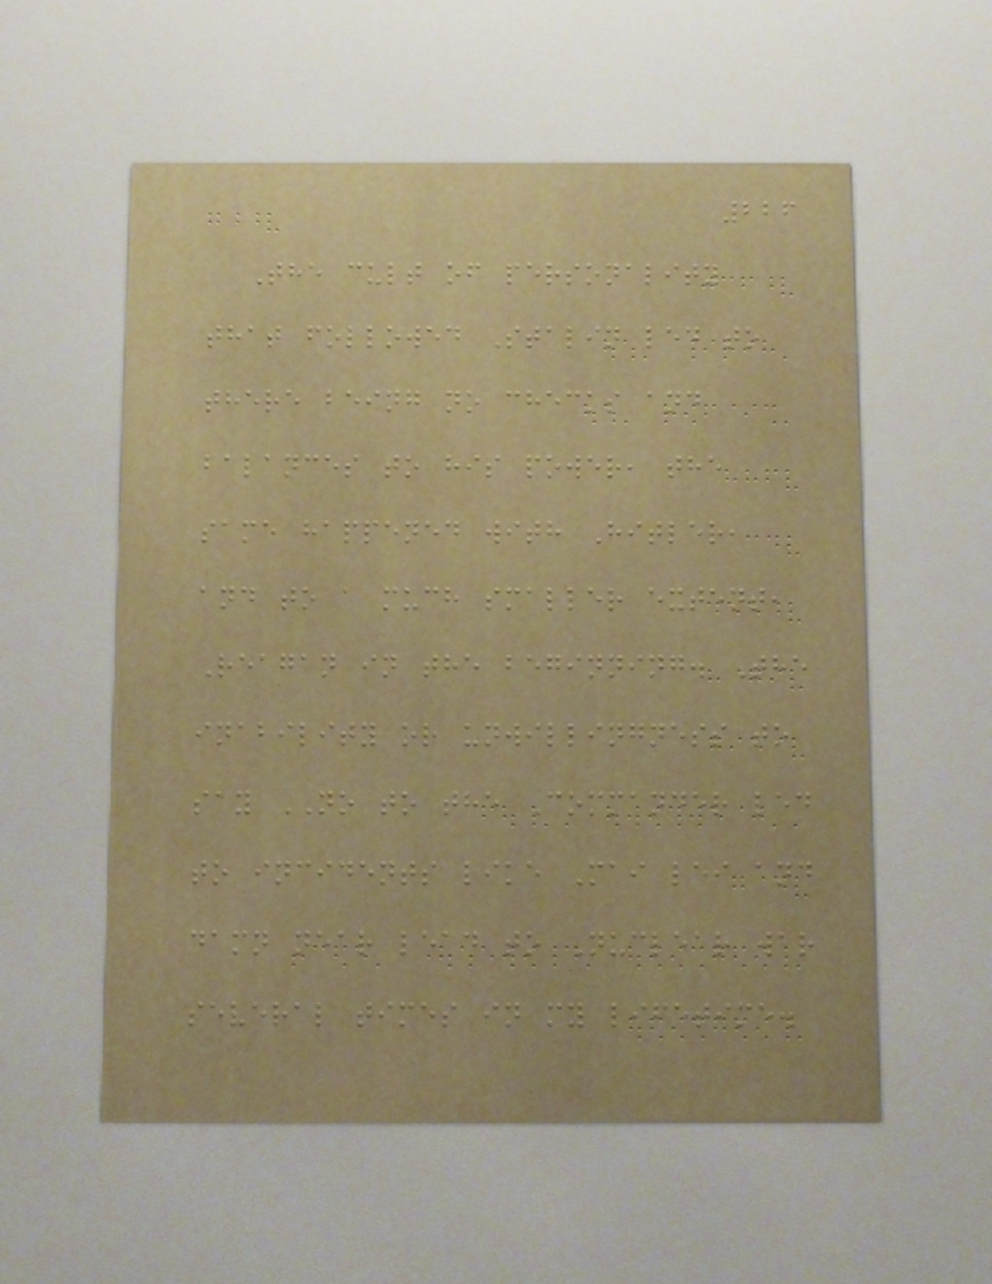226
The cult of personality
that followed Stalin led to
there being no checks and
balances to his power, the
same happened with Hitler,
and to a much smaller extent,
Reagan in the beginning. The
inability or unwillingness to
say NO to the Commander led
to incidents like Mai lei and
damn near lead to Nuclear war
several times in my lifetime.
